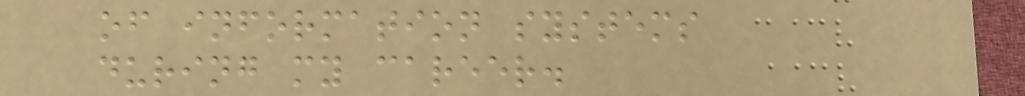of information systems
during my career.
